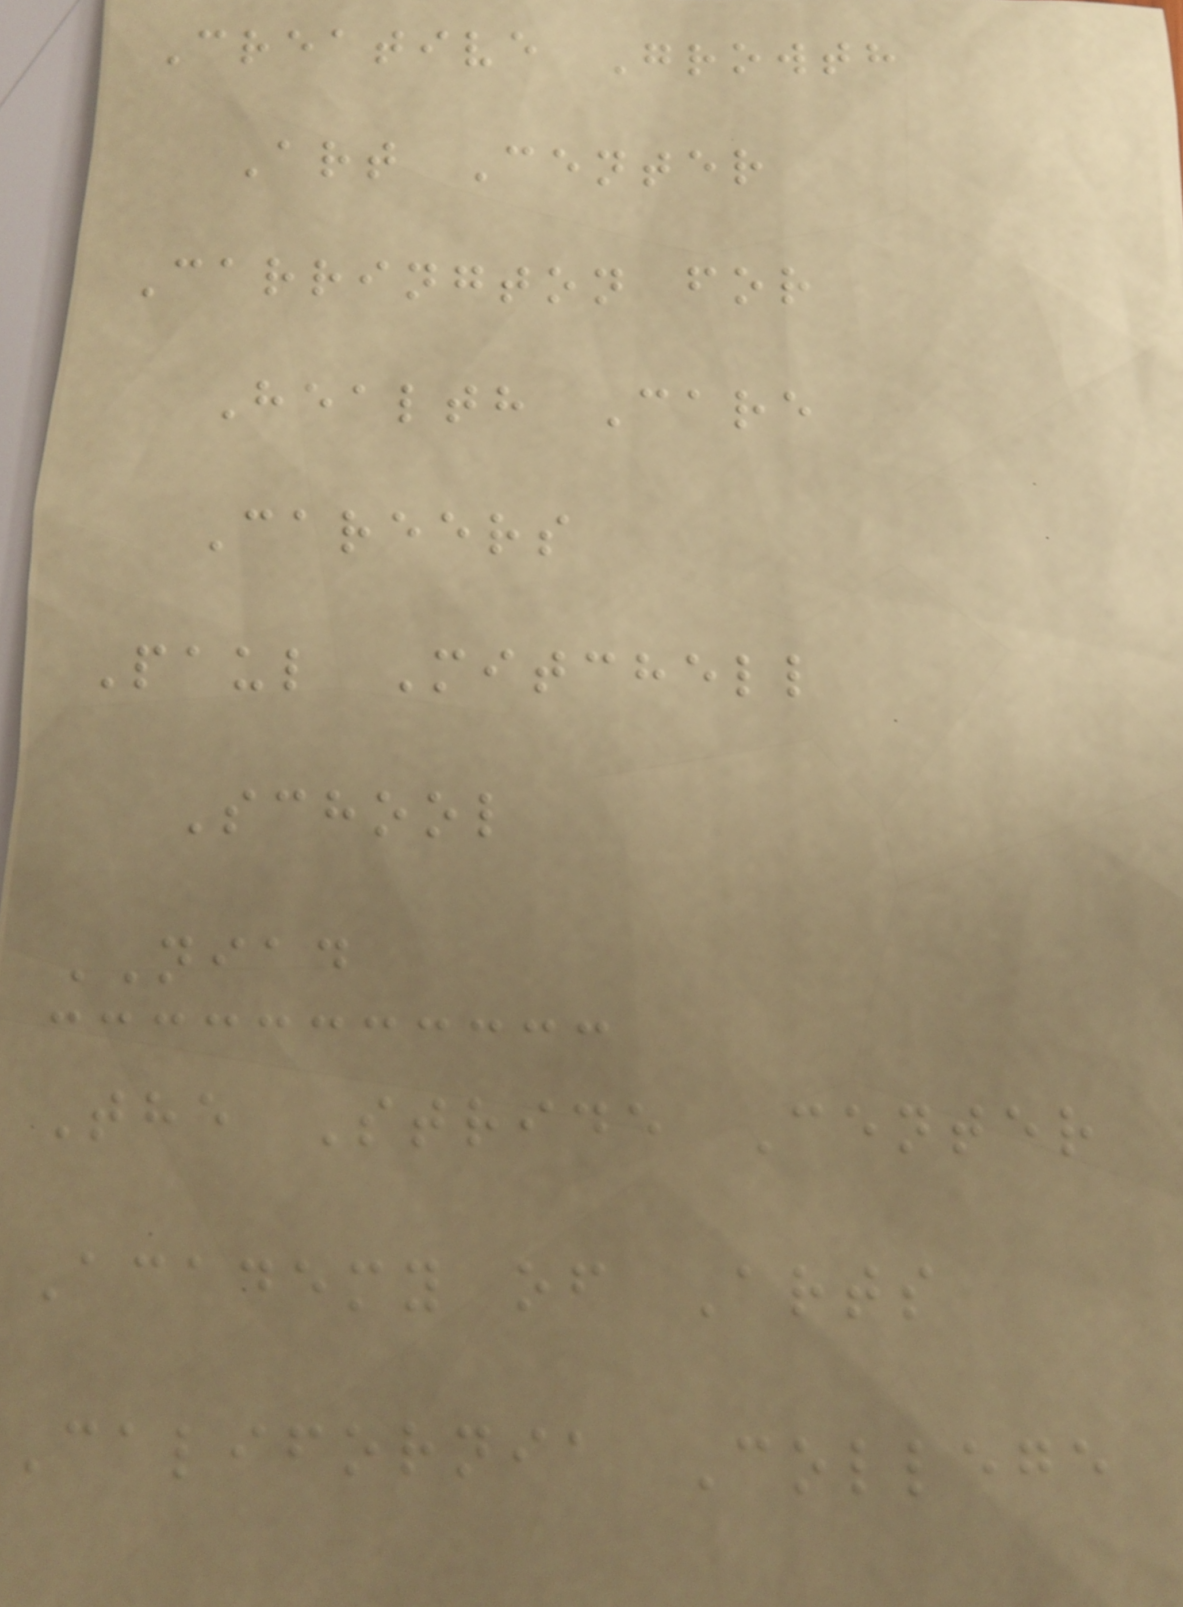Creative Growth
Art Center
Carrington for
Health Care
Careers
Paul Mitchell
School
NIAD
The Stride Center
Academy of Arts
California College
